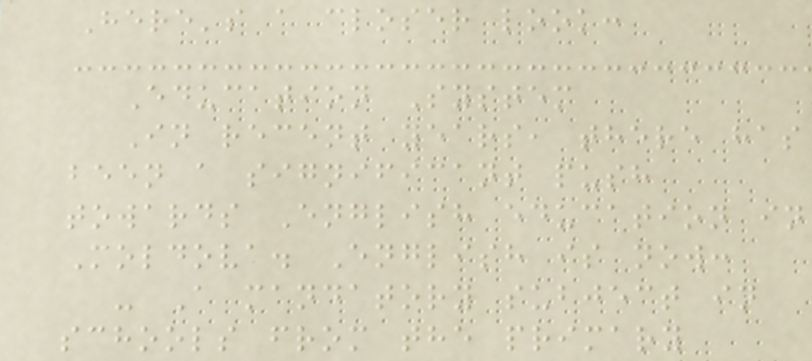Here's a closer look:
Education System
In recent years, there has
been a significant push
towards English education in
Moldova. English is now:
- A mandatory subject in
schools from the primary
